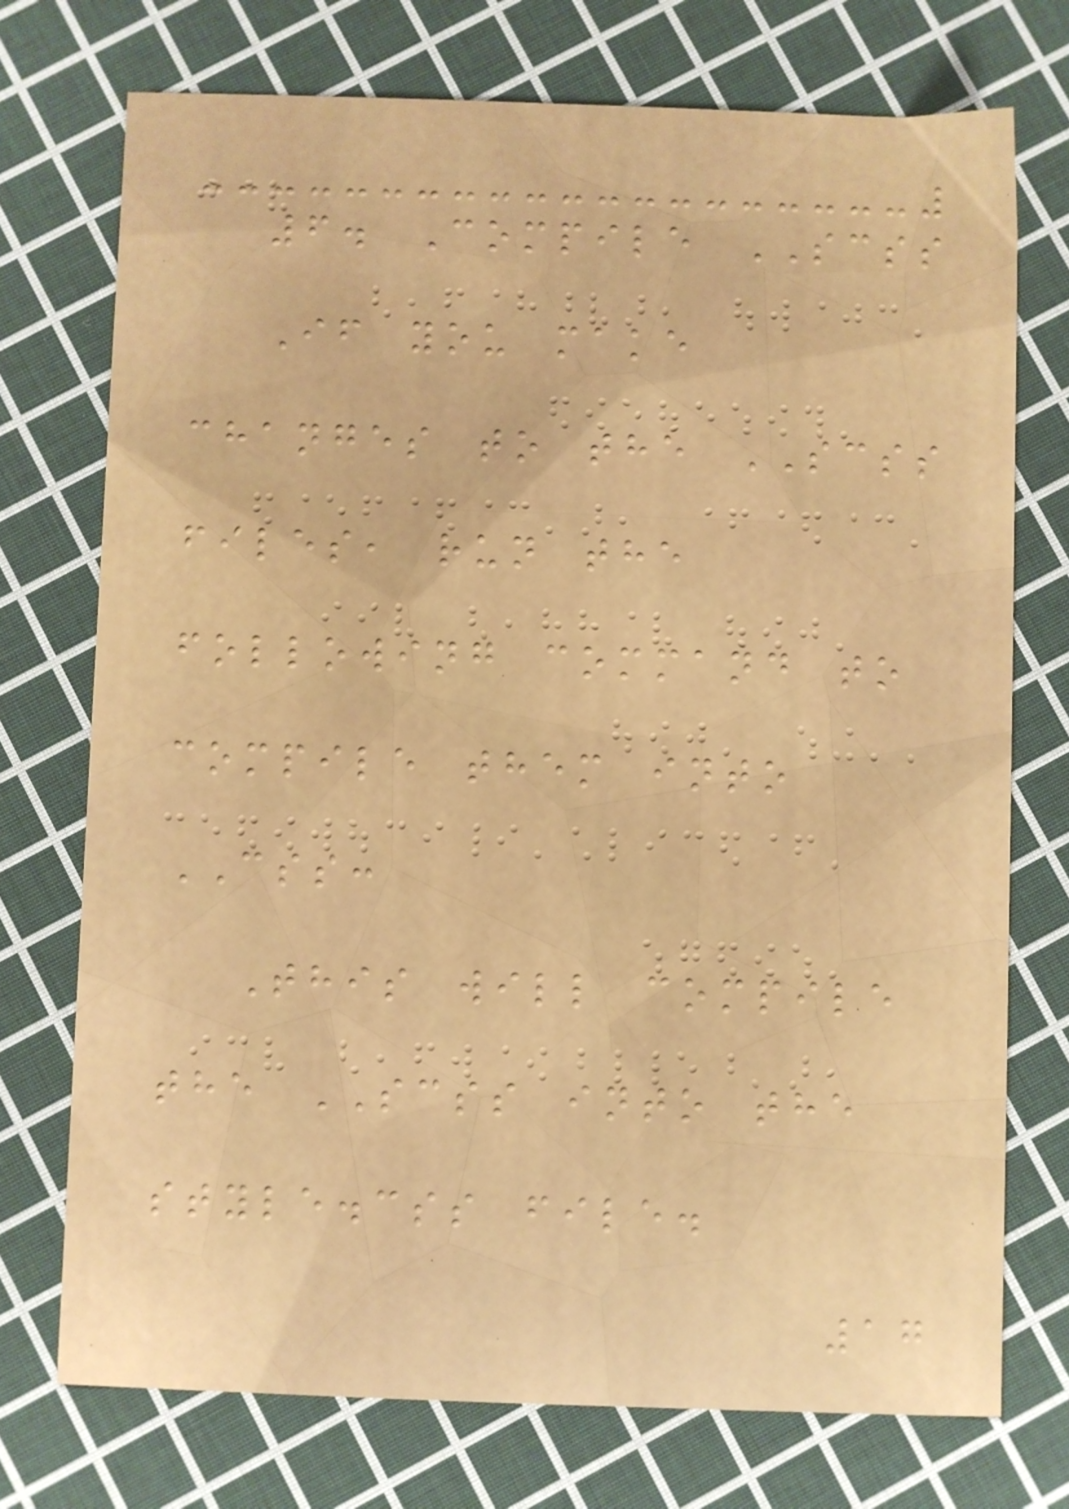6. Compile SCSS
If you make
changes to the SCSS
files, run the
following command to
compile them into
CSS:
This will compile
the SCSS into the
style.css file.
17
